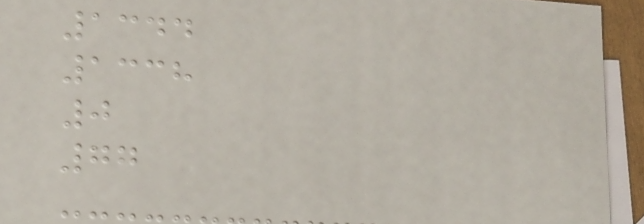1344
1338
0
77
